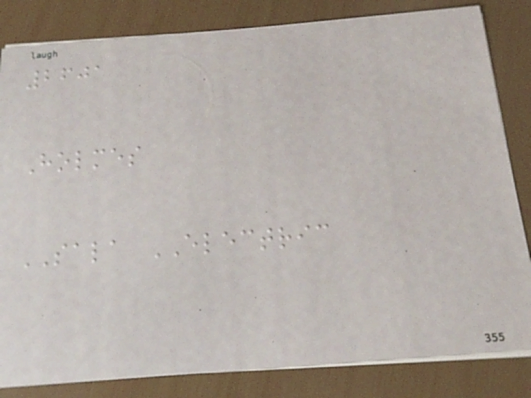2601
Holmes
SALA ELECTRIC
